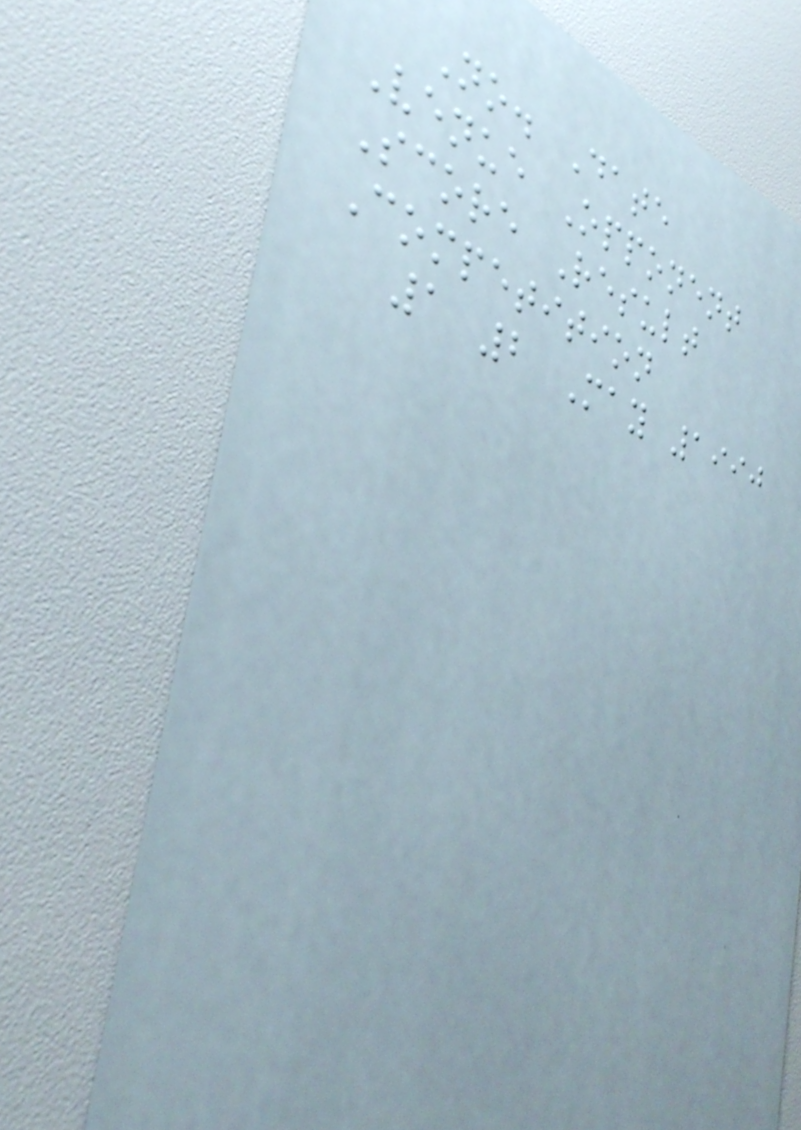No. Date
Venue Opponent
Score Result
Competition
1 2 May 1990
